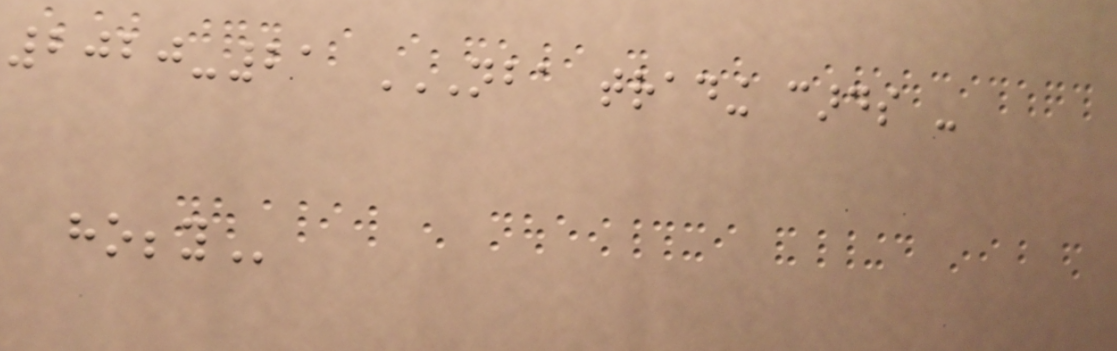2020-21 NBA TRADING CARDS -
HOBBY
